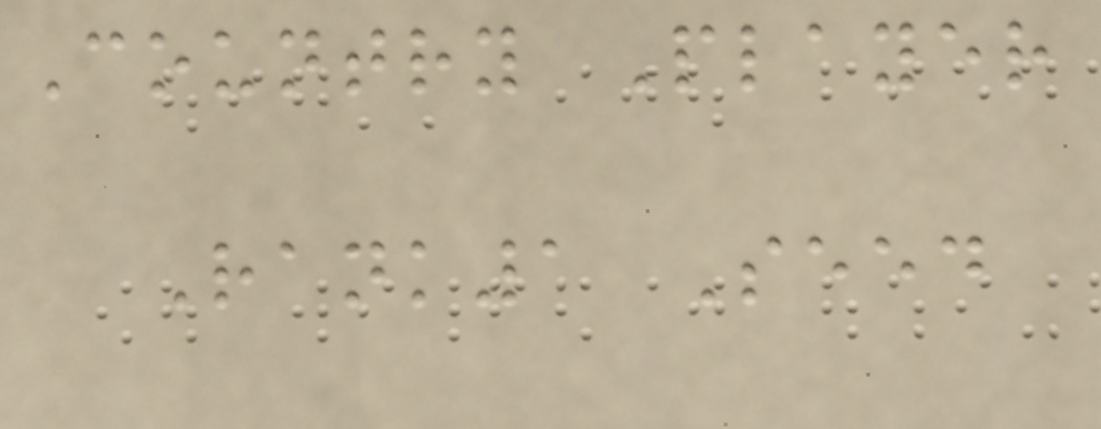Country Player
Rank1 Seed
